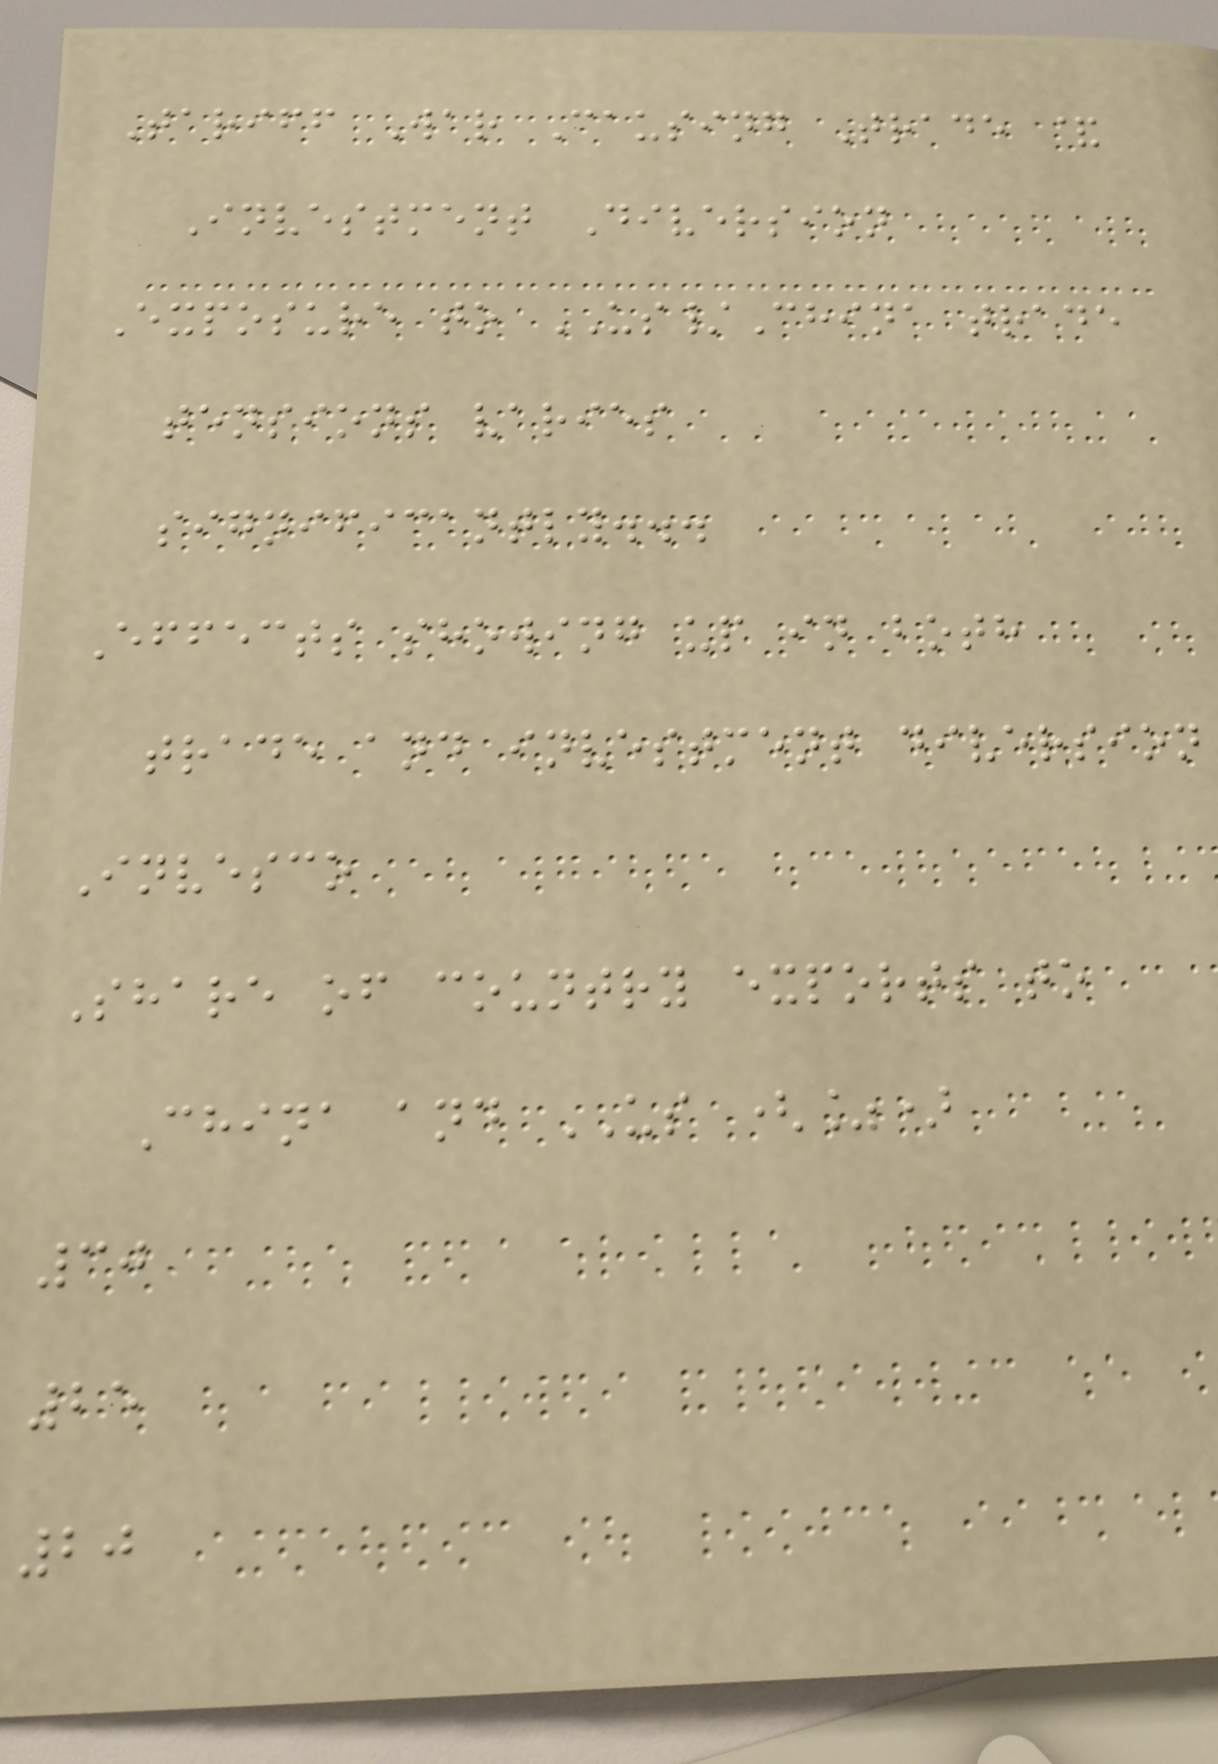Tariff War Causing Trade &
Investment Diversion
Exposure to US/China trade
tensions varies
significantly...
Effects showing up in both
trade and investment diversion
Invesco
Share of country exports to
China and US (%)
30
25
20
